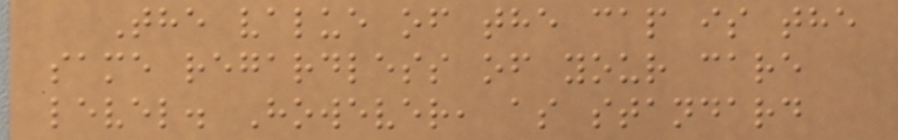The value of the cap is the
same regardless of your care
level. However, as standard
